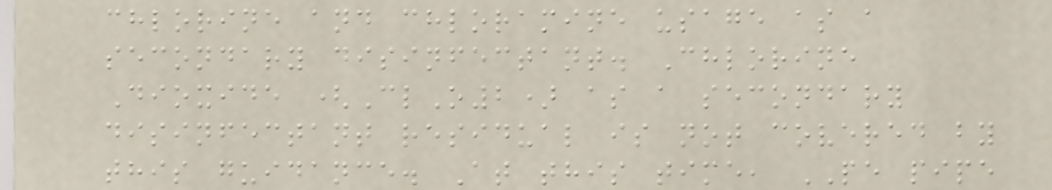chlorine and chloramine usage as a
secondary disinfectant. Chlorine
Dioxide (ClO2) as a secondary
disinfectant residual is not covered by
this guidance. At this time, PE pipe
